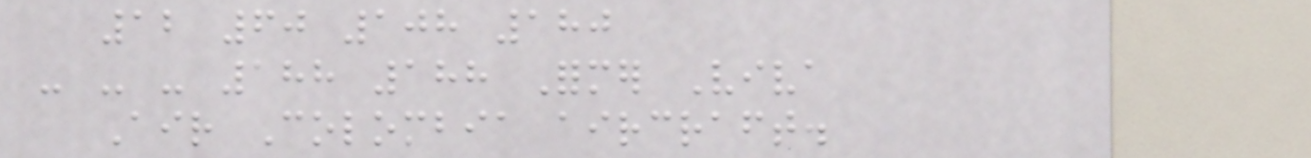12 60 108 180
- - - 188 188 Former Viva
Air Colombia aircraft.
